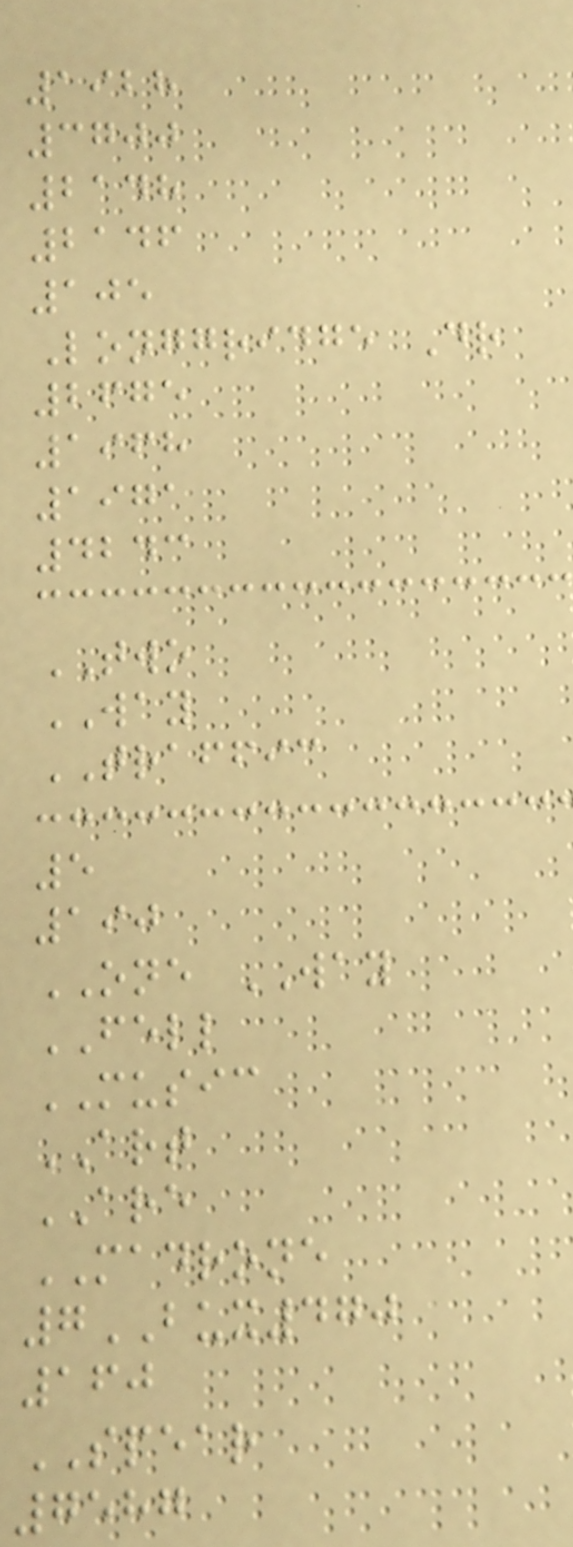1928
3700
2148
2146
105
Longgridge Dr
2675
1968
1971
4243
TWO
WAY
TRAFFIC
5
190
ONE WAY
FELL
MUSIC
ART
ARE
MADRONE
7BUX470
160
SPEAR
7587
